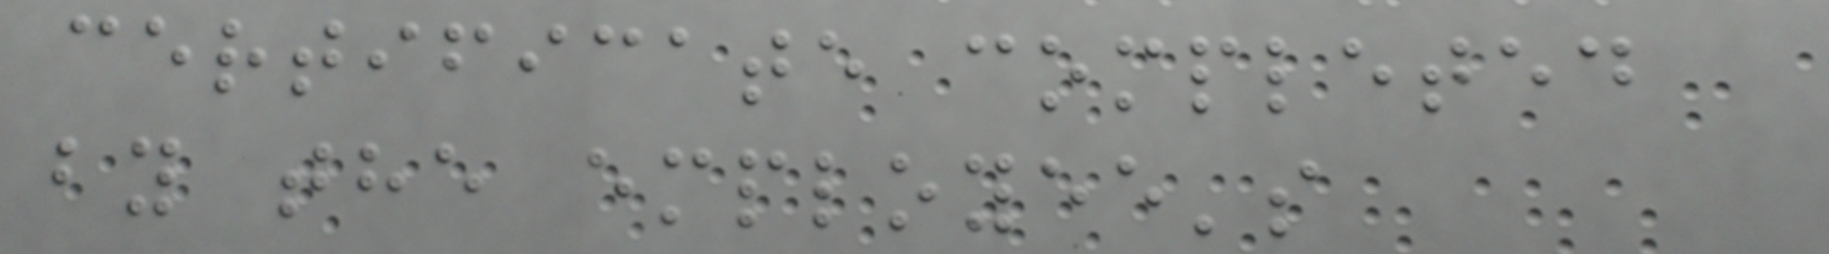certificate completed
by the employee's
